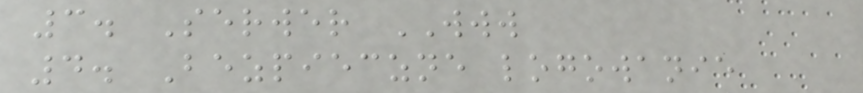3. Serwer WWW
4. Bezpieczne logowanie
